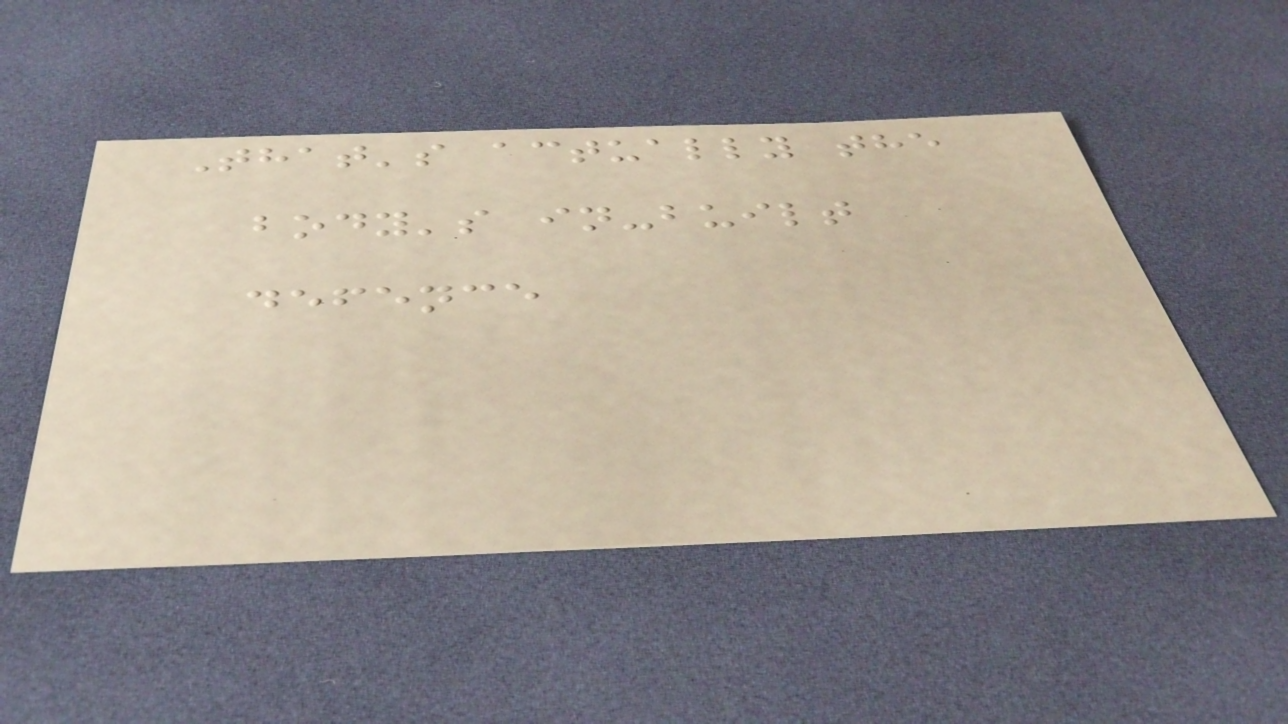That's actually the
body's in-built
defence
